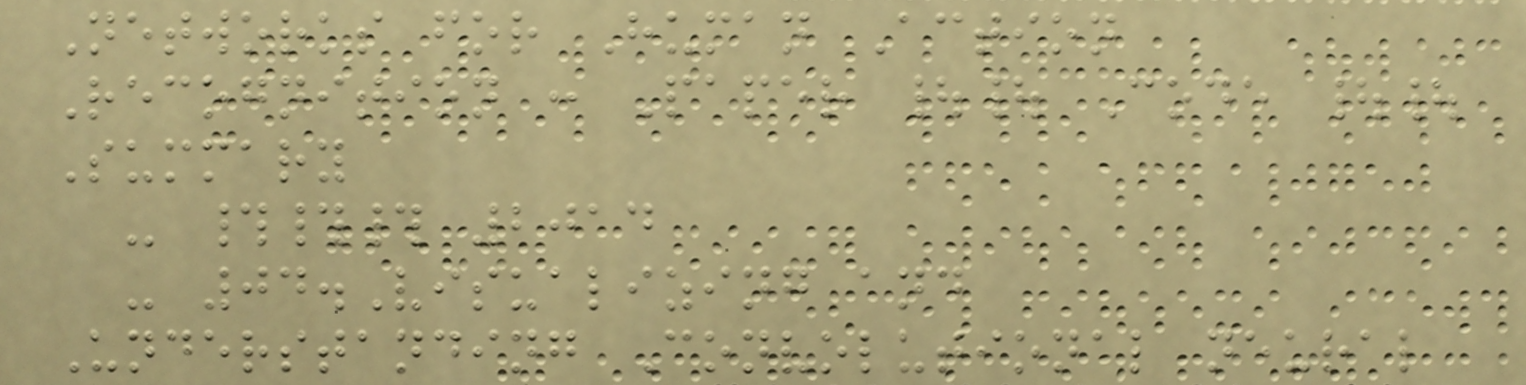Networks for Human Action
Recognition : Paper || Code ||
Summary
- ### 2014
- 04.Visualizing and
Understanding Convolutional neural
